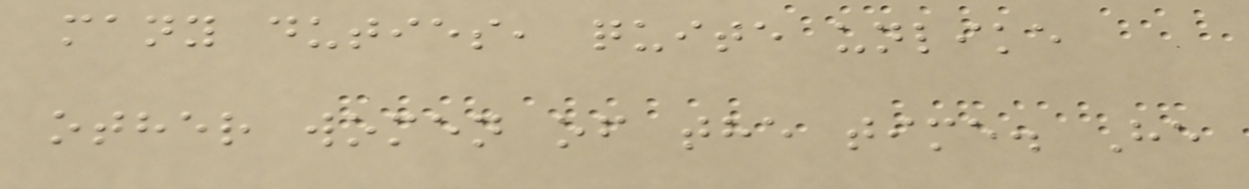many duties, quite unlike
other women of the time. He
